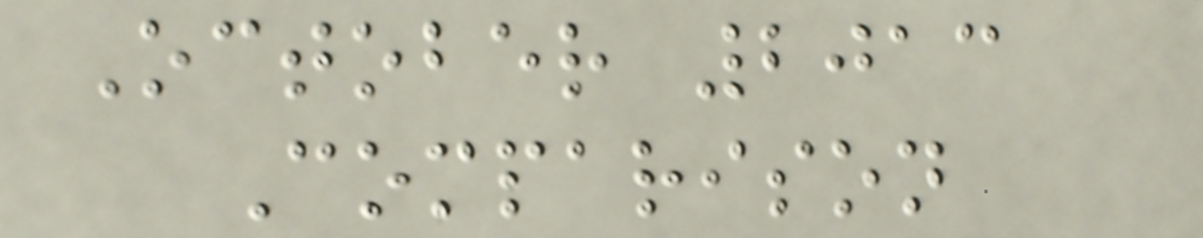October 2013
Comparison
